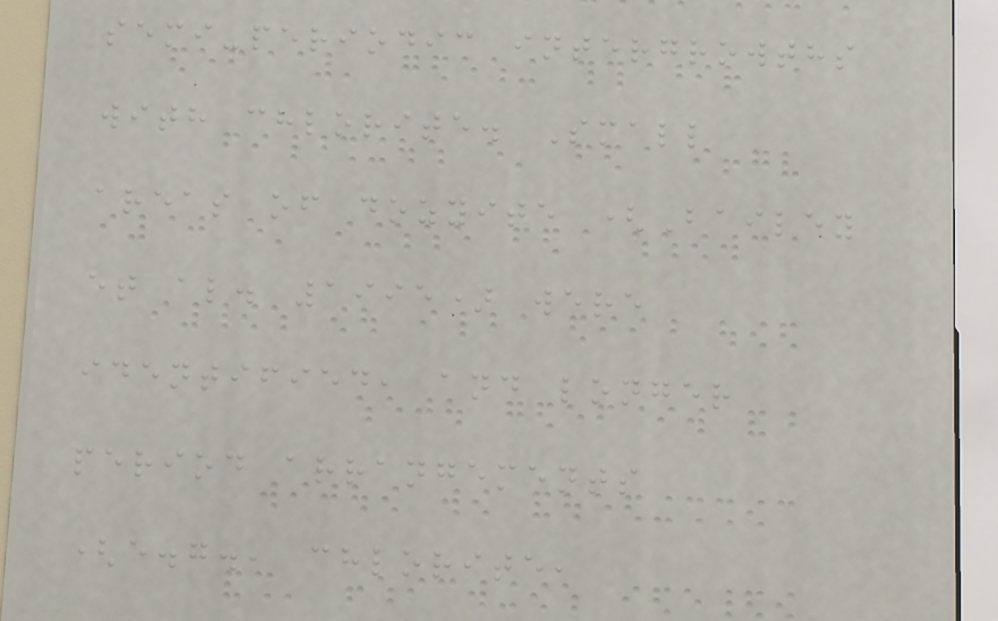semi-periodic intergrowths
with chlorite. Small
areas of dozyite (Bailey
et al. 1995) were
identified, and longer
period arrangements
(e.g., chlorite,
